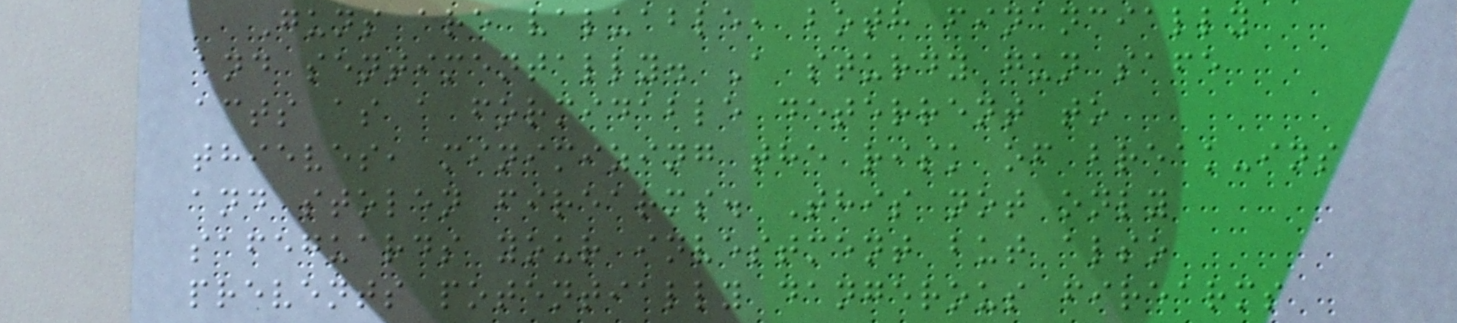Guns are valuable, both financially
and sentimentally. A sturdy gun safe
acts as a formidable deterrent to
thieves, minimizing the risk of break-ins
and stolen firearms. This not only
safeguards your investment but also
prevents potentially dangerous firearms
